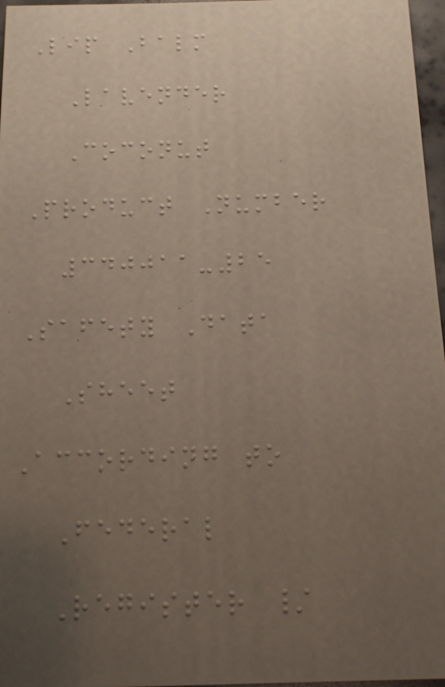Lip Balm
Lavender
Coconut
Product Number
340011-25
Safety Data
Sheet
According to
Federal
Register /
